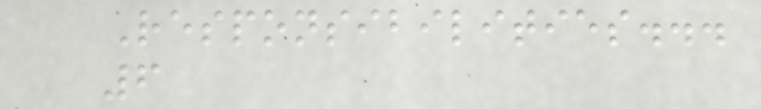Responsibilities...
6
